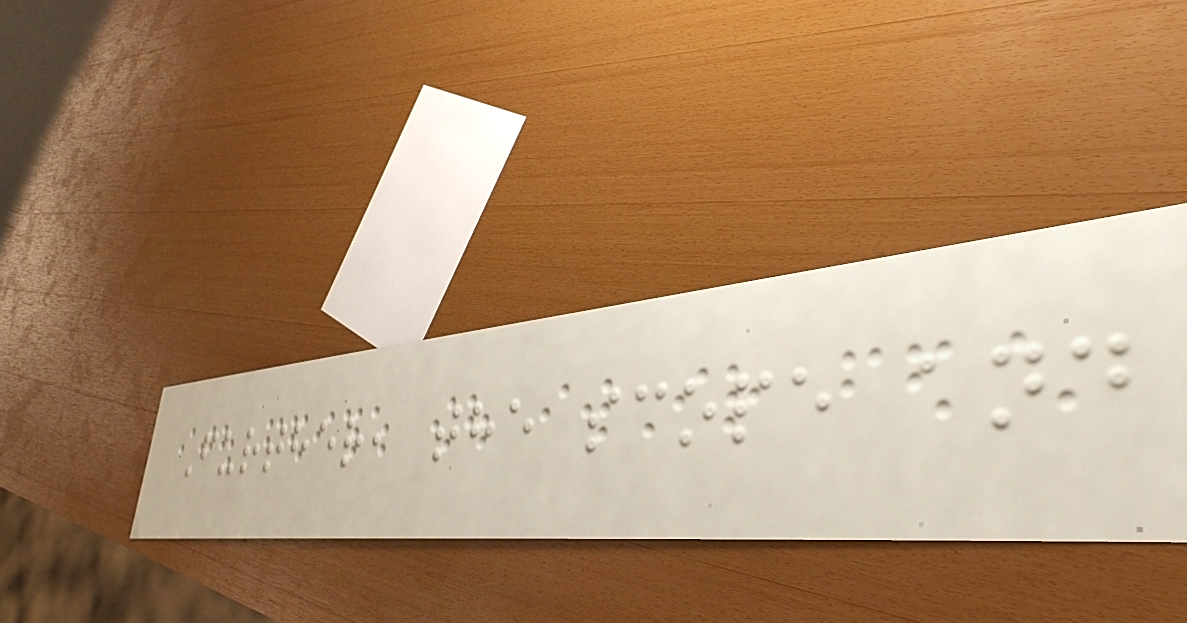Further, the scope and
